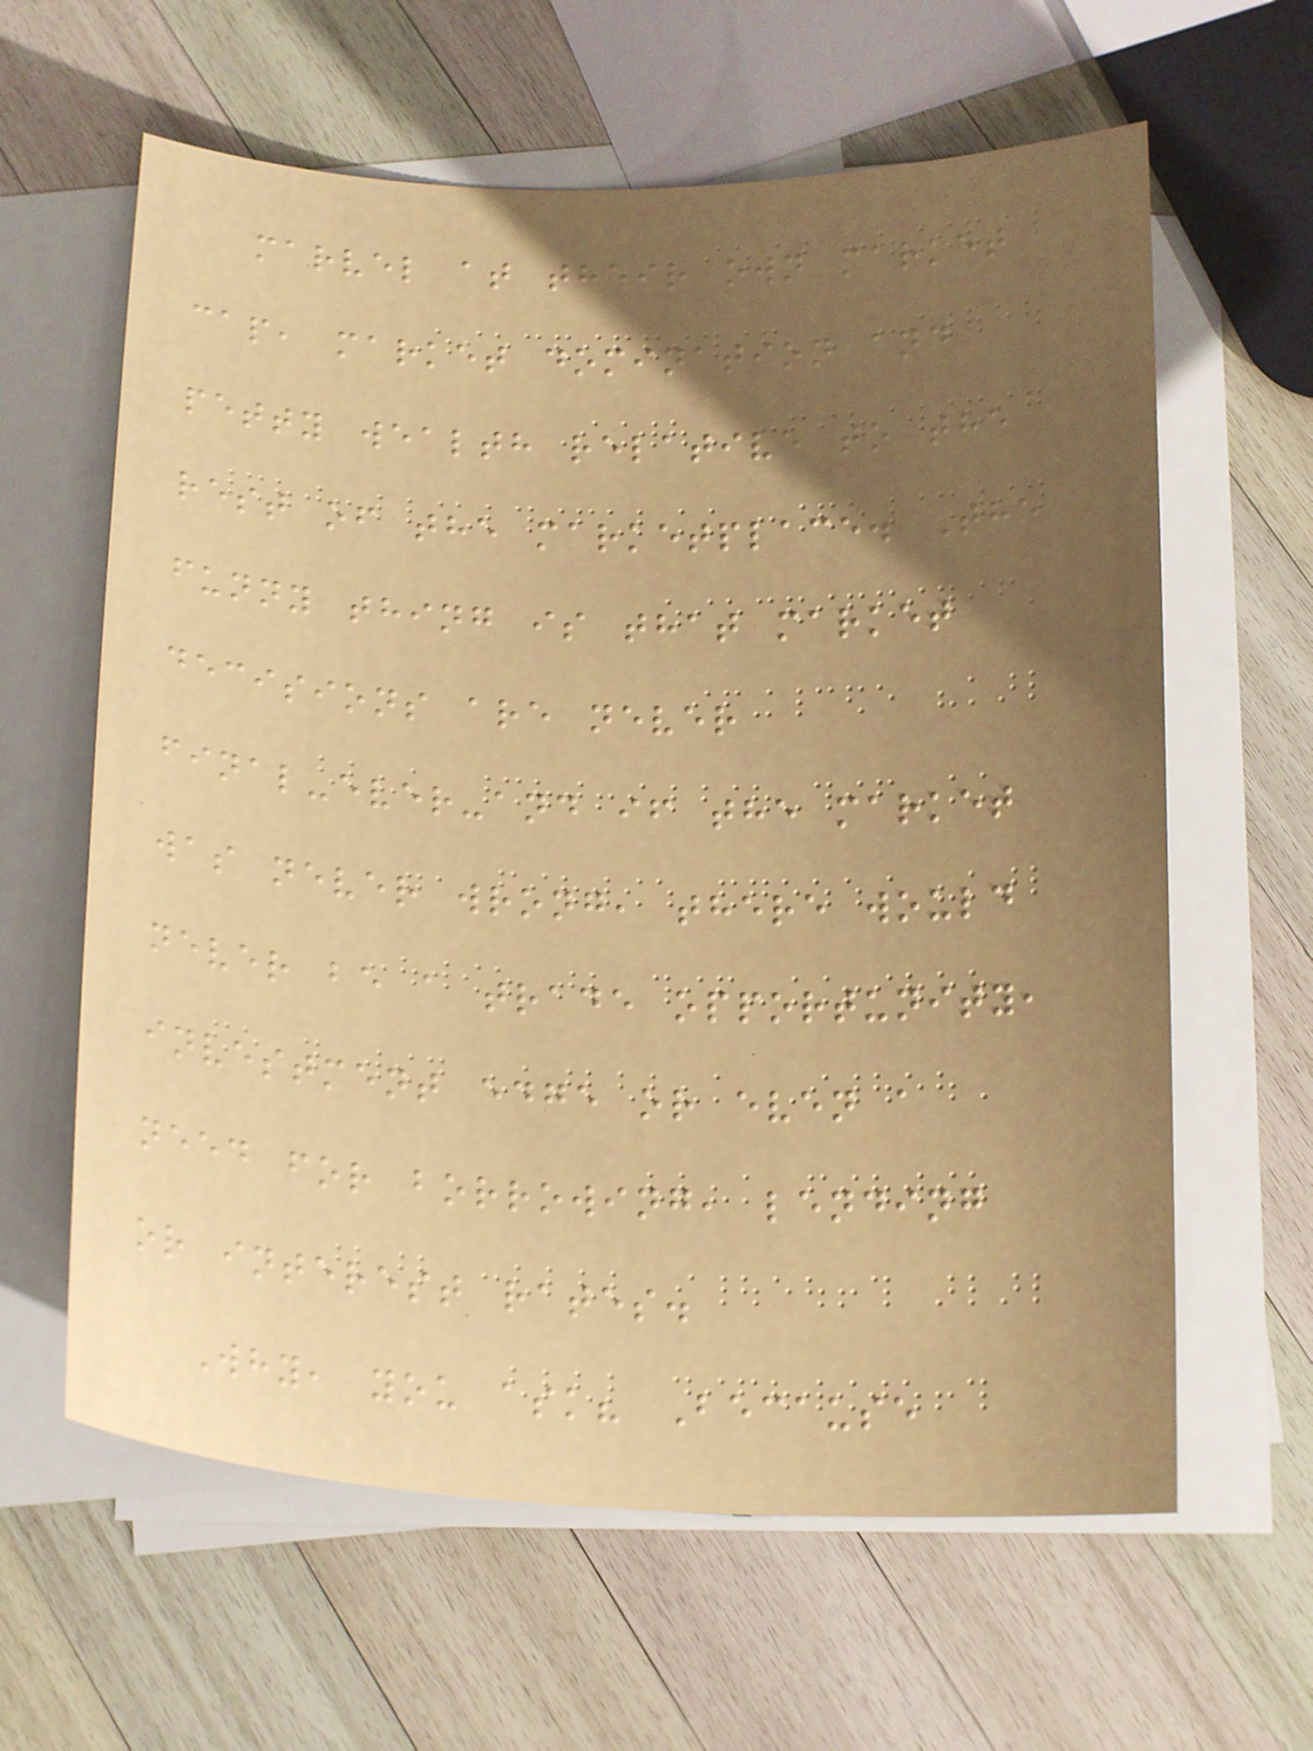marvel at their own market
cap, market domination and
petty wealth relative to the
rest of the marketplace. The
funny thing is that market
decisions are never
final-ever-and if the market
was never wrong, there would
never be a trade opportunity,
investment edge or even a
need for borrowing, lending
or interest rates.
Why, you ask? Because
